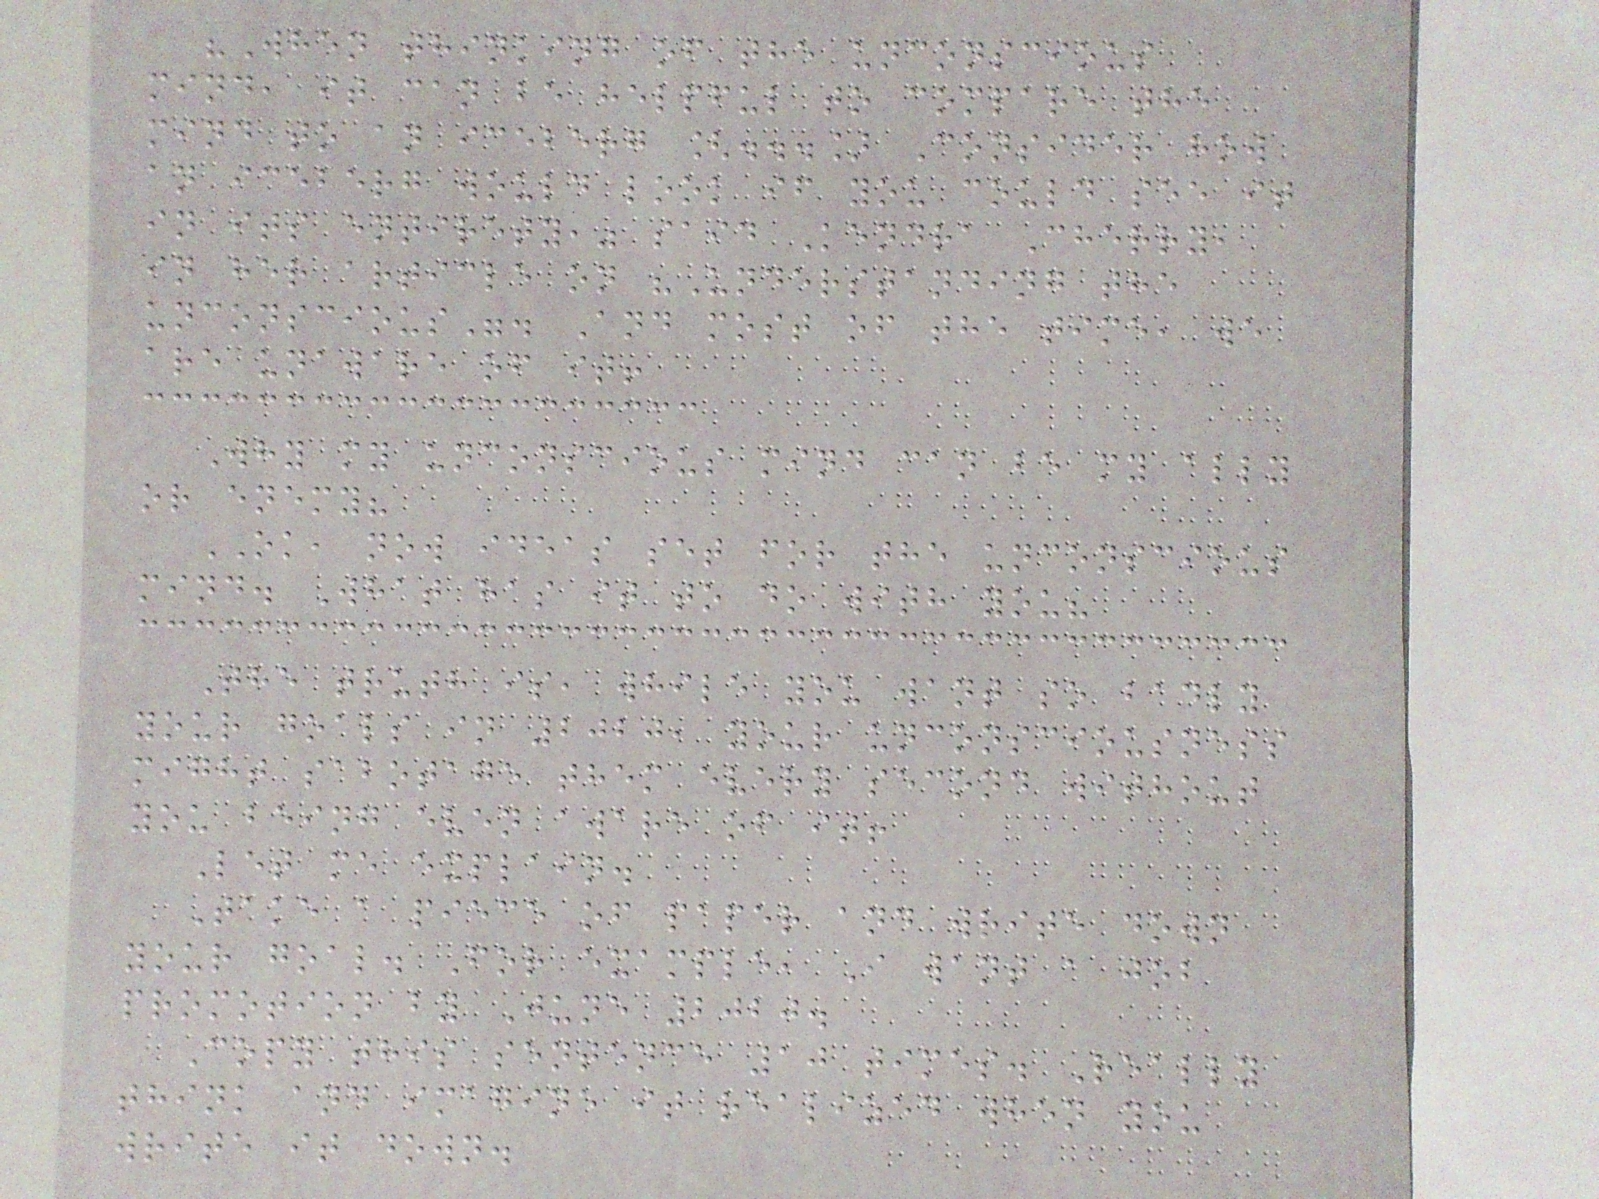"When thinking of the unconscious
mind, it can be helpful to compare the
mind to an iceberg [...] Consider how
an iceberg would look if you could see it
in its entirety," said Kendra Cherry,
in her article on "Understanding the
unconscious". And most of the time, we
are unaware of it!
Why my unconscious mind can be my ally
or enemy?
OK, now ideas set for the unconscious
mind. What has it to do with you?
The truth is, while you want so badly
your goals in 2020, your unconsciousness
might sabotage them every second without
you being even aware of it!
Let me explain.
Take a piece of paper and write down
your goal. For example, I want a job
promotion by June 2020.
Copy this sentence 10 times. Really
think and imagine it realized when you
write it down.
